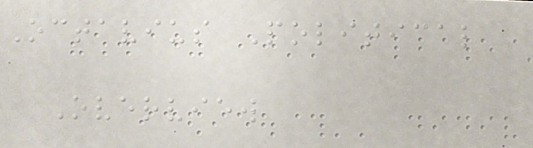Octavius Political
Overview
